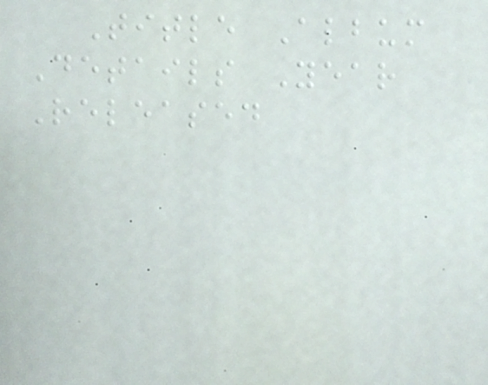Title Album
Details Year
Released
